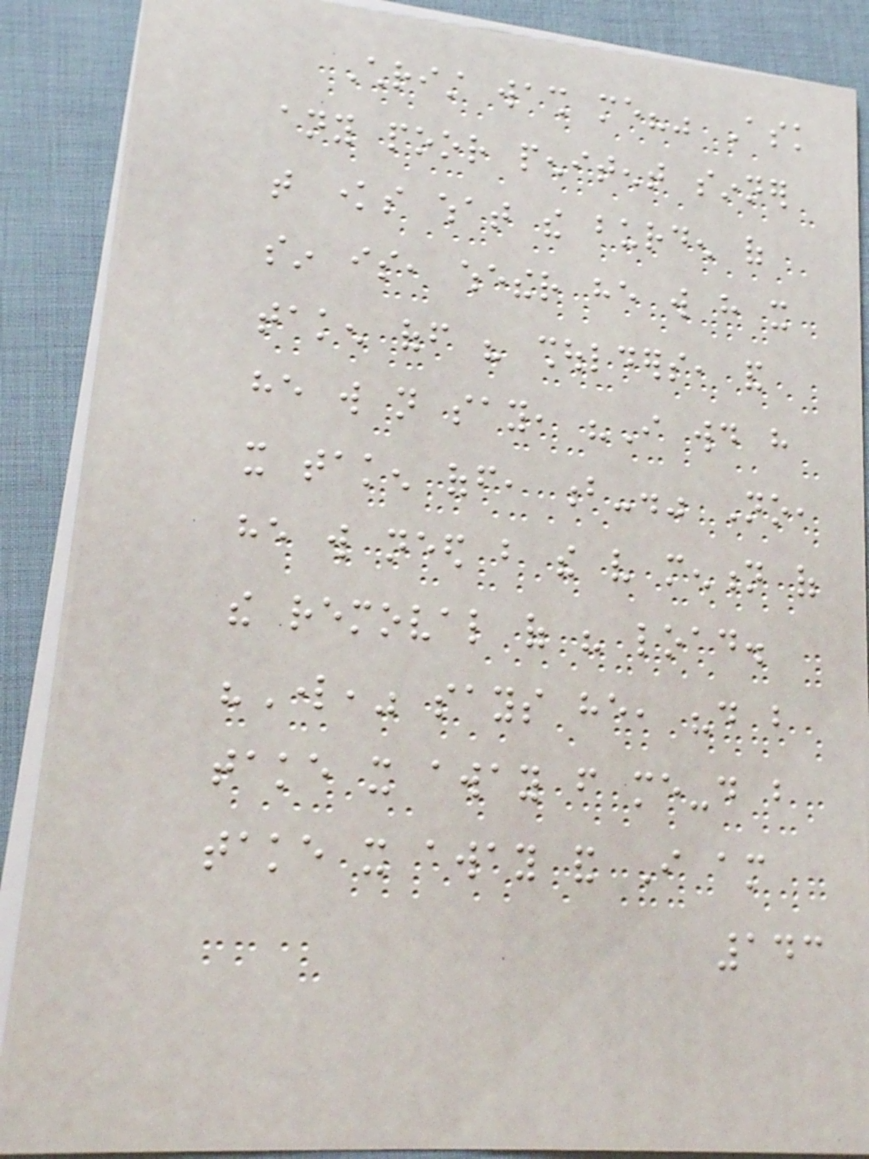Christ wash me?" Ask
any poor penitent sinner
that knows what the burden of
sin is, whether he will have it
taken off his shoulders, and
he will not say, "I would have
it taken off, b-." No,
he will need but the very mention of
the removal of his load.
"Lord," says he, "do but
take it away from me-do but
take it away and I am
143
